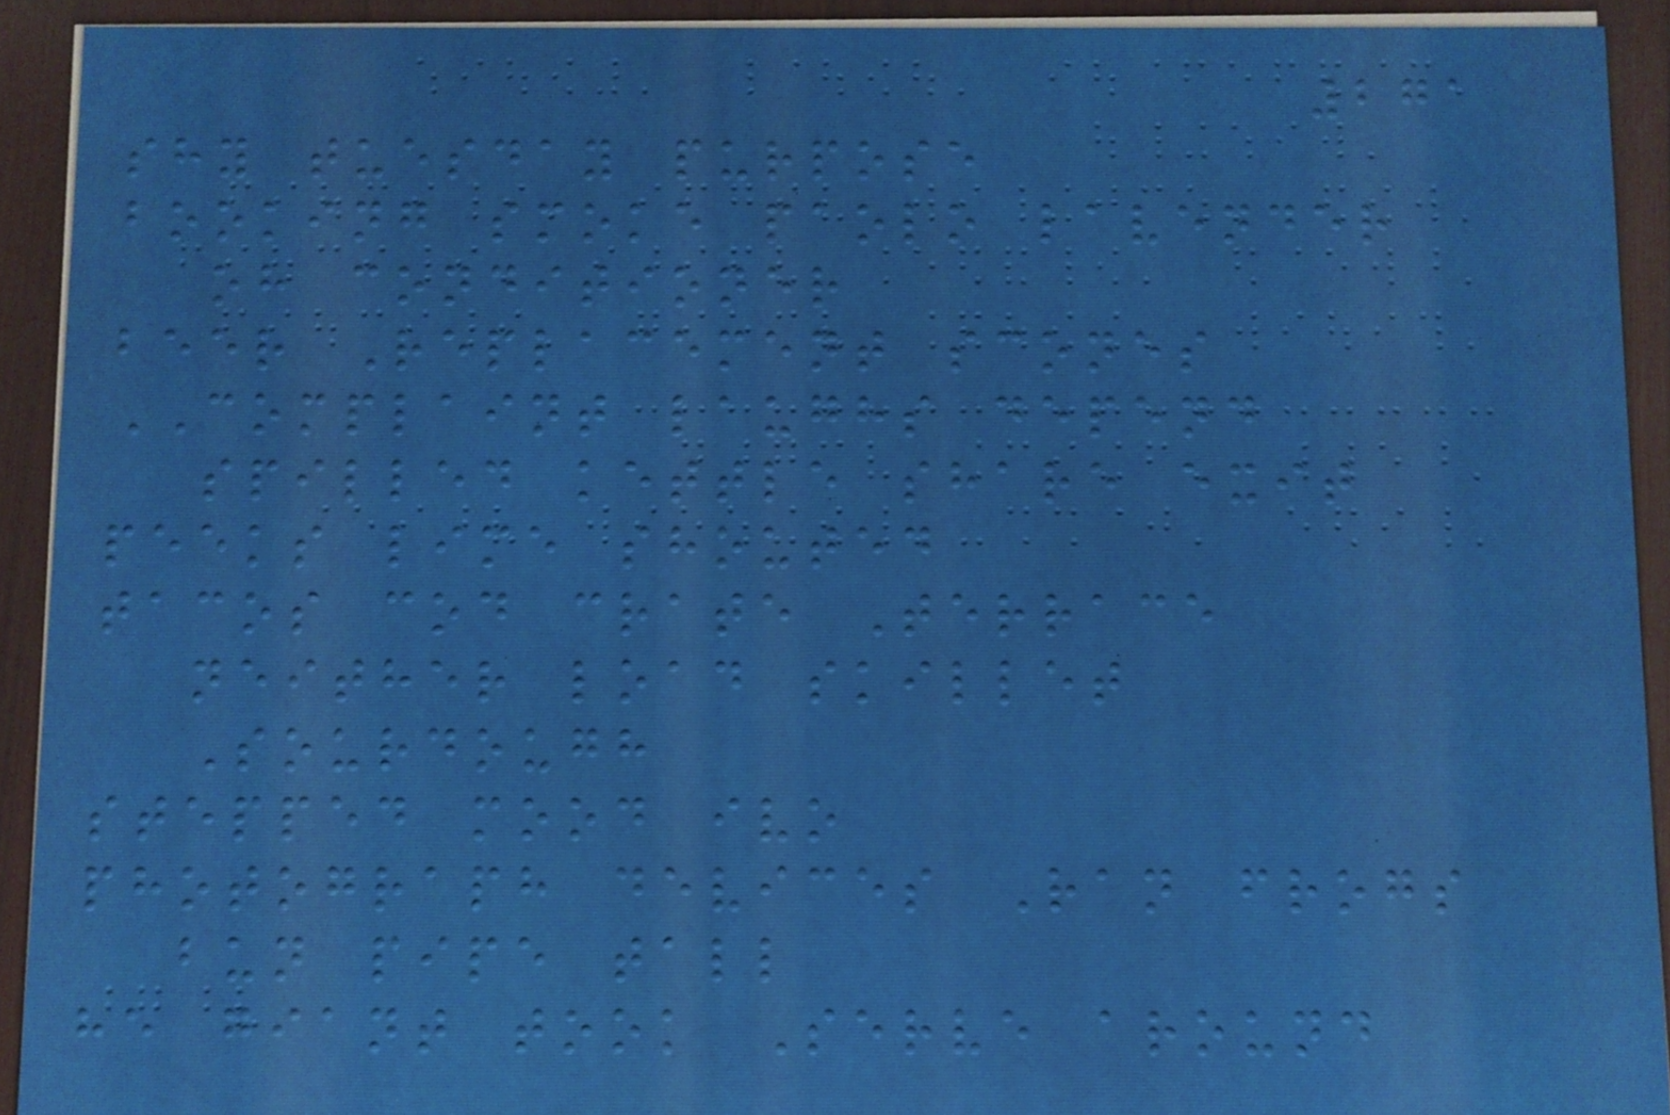271
shy tuesday purpose
booking smoke paolo lavender
oh conditioner
beer Replacement scones
COMPLAINT laughs depend
spilled kettle share exit
peeks lime shouted
tacos cod crate Terrace
neither load skillet
Sourdough
stepped mood ivo
photograph devices Ran frogs
bun pipe tall
he giant took Serve around
